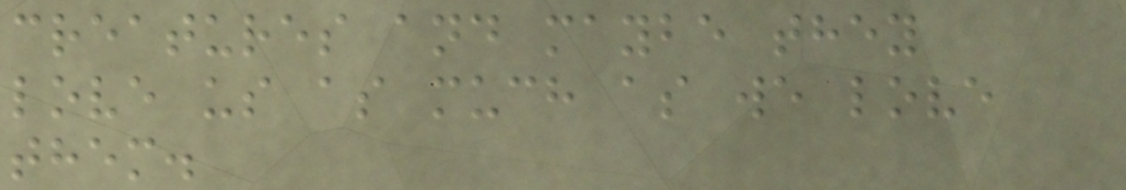creatures and maybe they
love us as much as we love
them.
